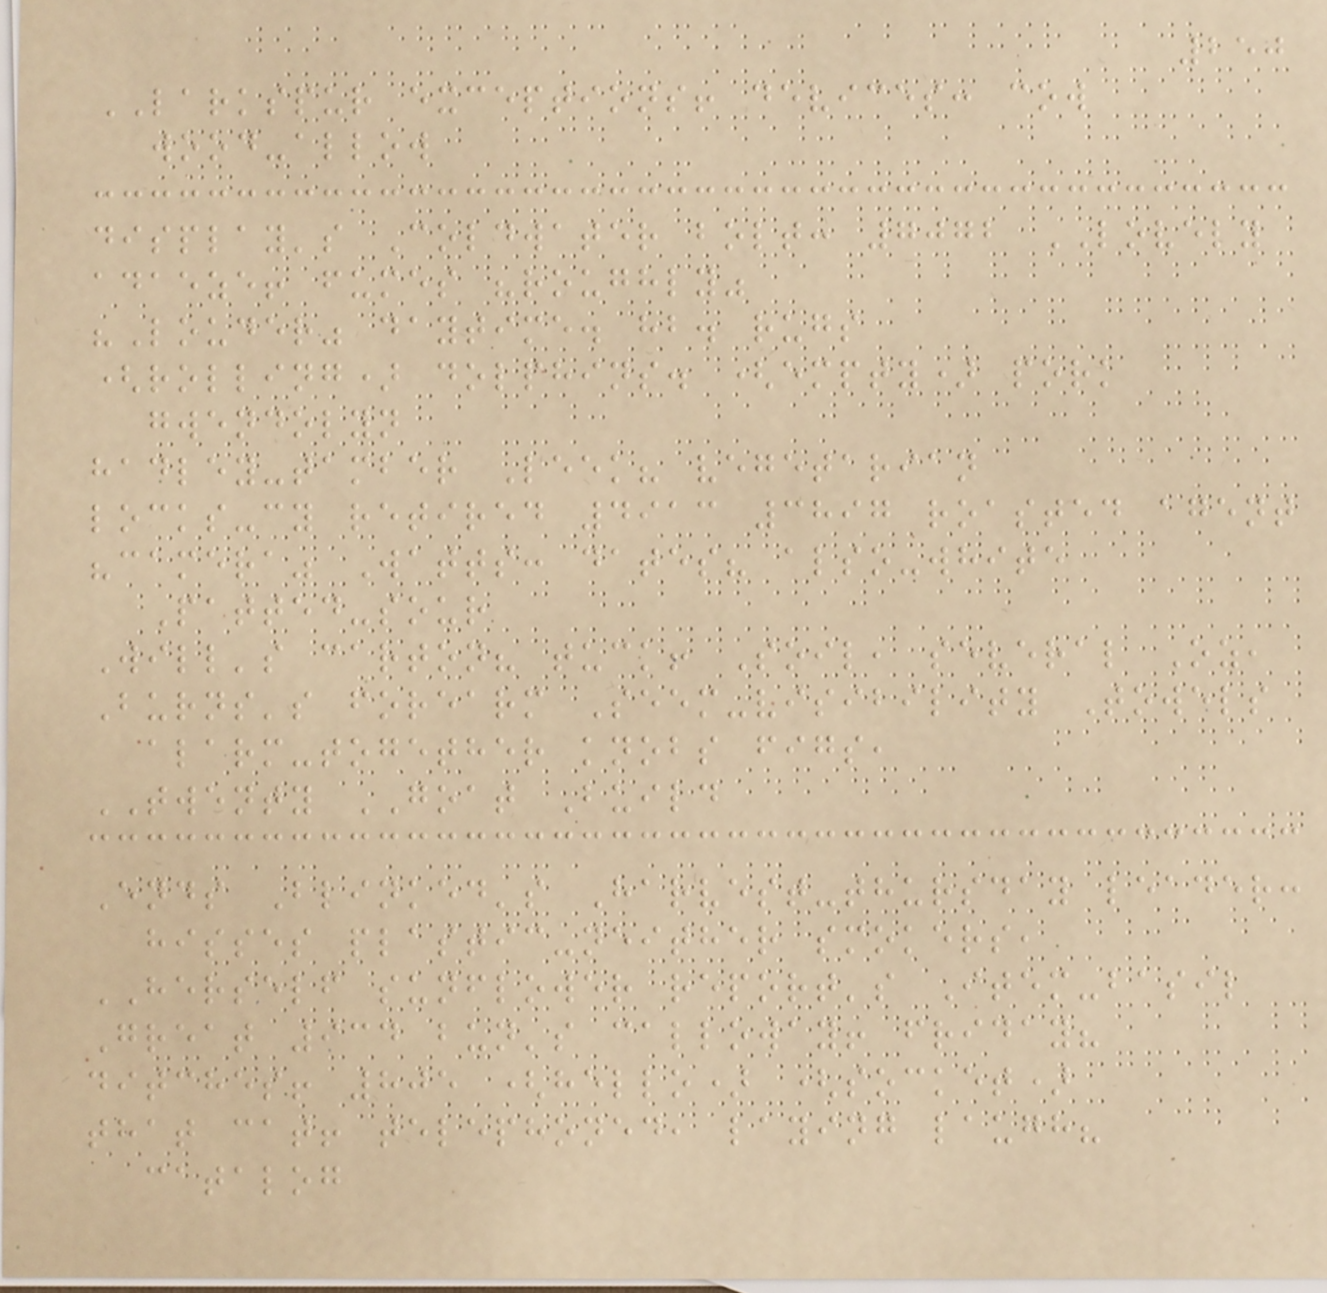250
LARKSPUR exceptions! devices: cow
wood-allow
display's Coldwater bolt: 7072 LOVELY
adaeze! fumes "roughly"
"Louder" daytime. hb. rugs
(rolling) dolphins. (empty) pork
gwendolyn
hadley-tamber Leek? vegetarian
locks-cy retired 4913 3897 roasted agent
"camera" Watts: dates? also-white
Patted-sour
Will's carton? tuck! Soil, several Oz,
Burns's forearm Seem-visibility Towels
alarm-together knobs figs,
TWENTY GOAT Build
Ends Blinked's Harvest-thursday leader:
hisses plastic-neither smokers,
HERSELF sunflower report's Item-basil
Great 934 bun's calloway! friday?
ditches! 805 (hello) (socket)
that cat! telephoned, laying laugh?
catalog
